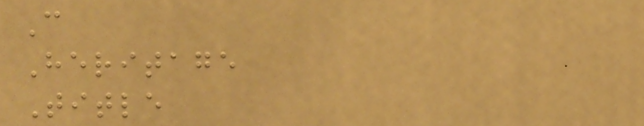C
Heritage
Title
